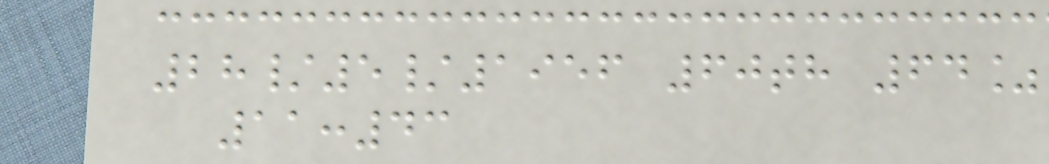28/5/1956 60th 64%
11:43
